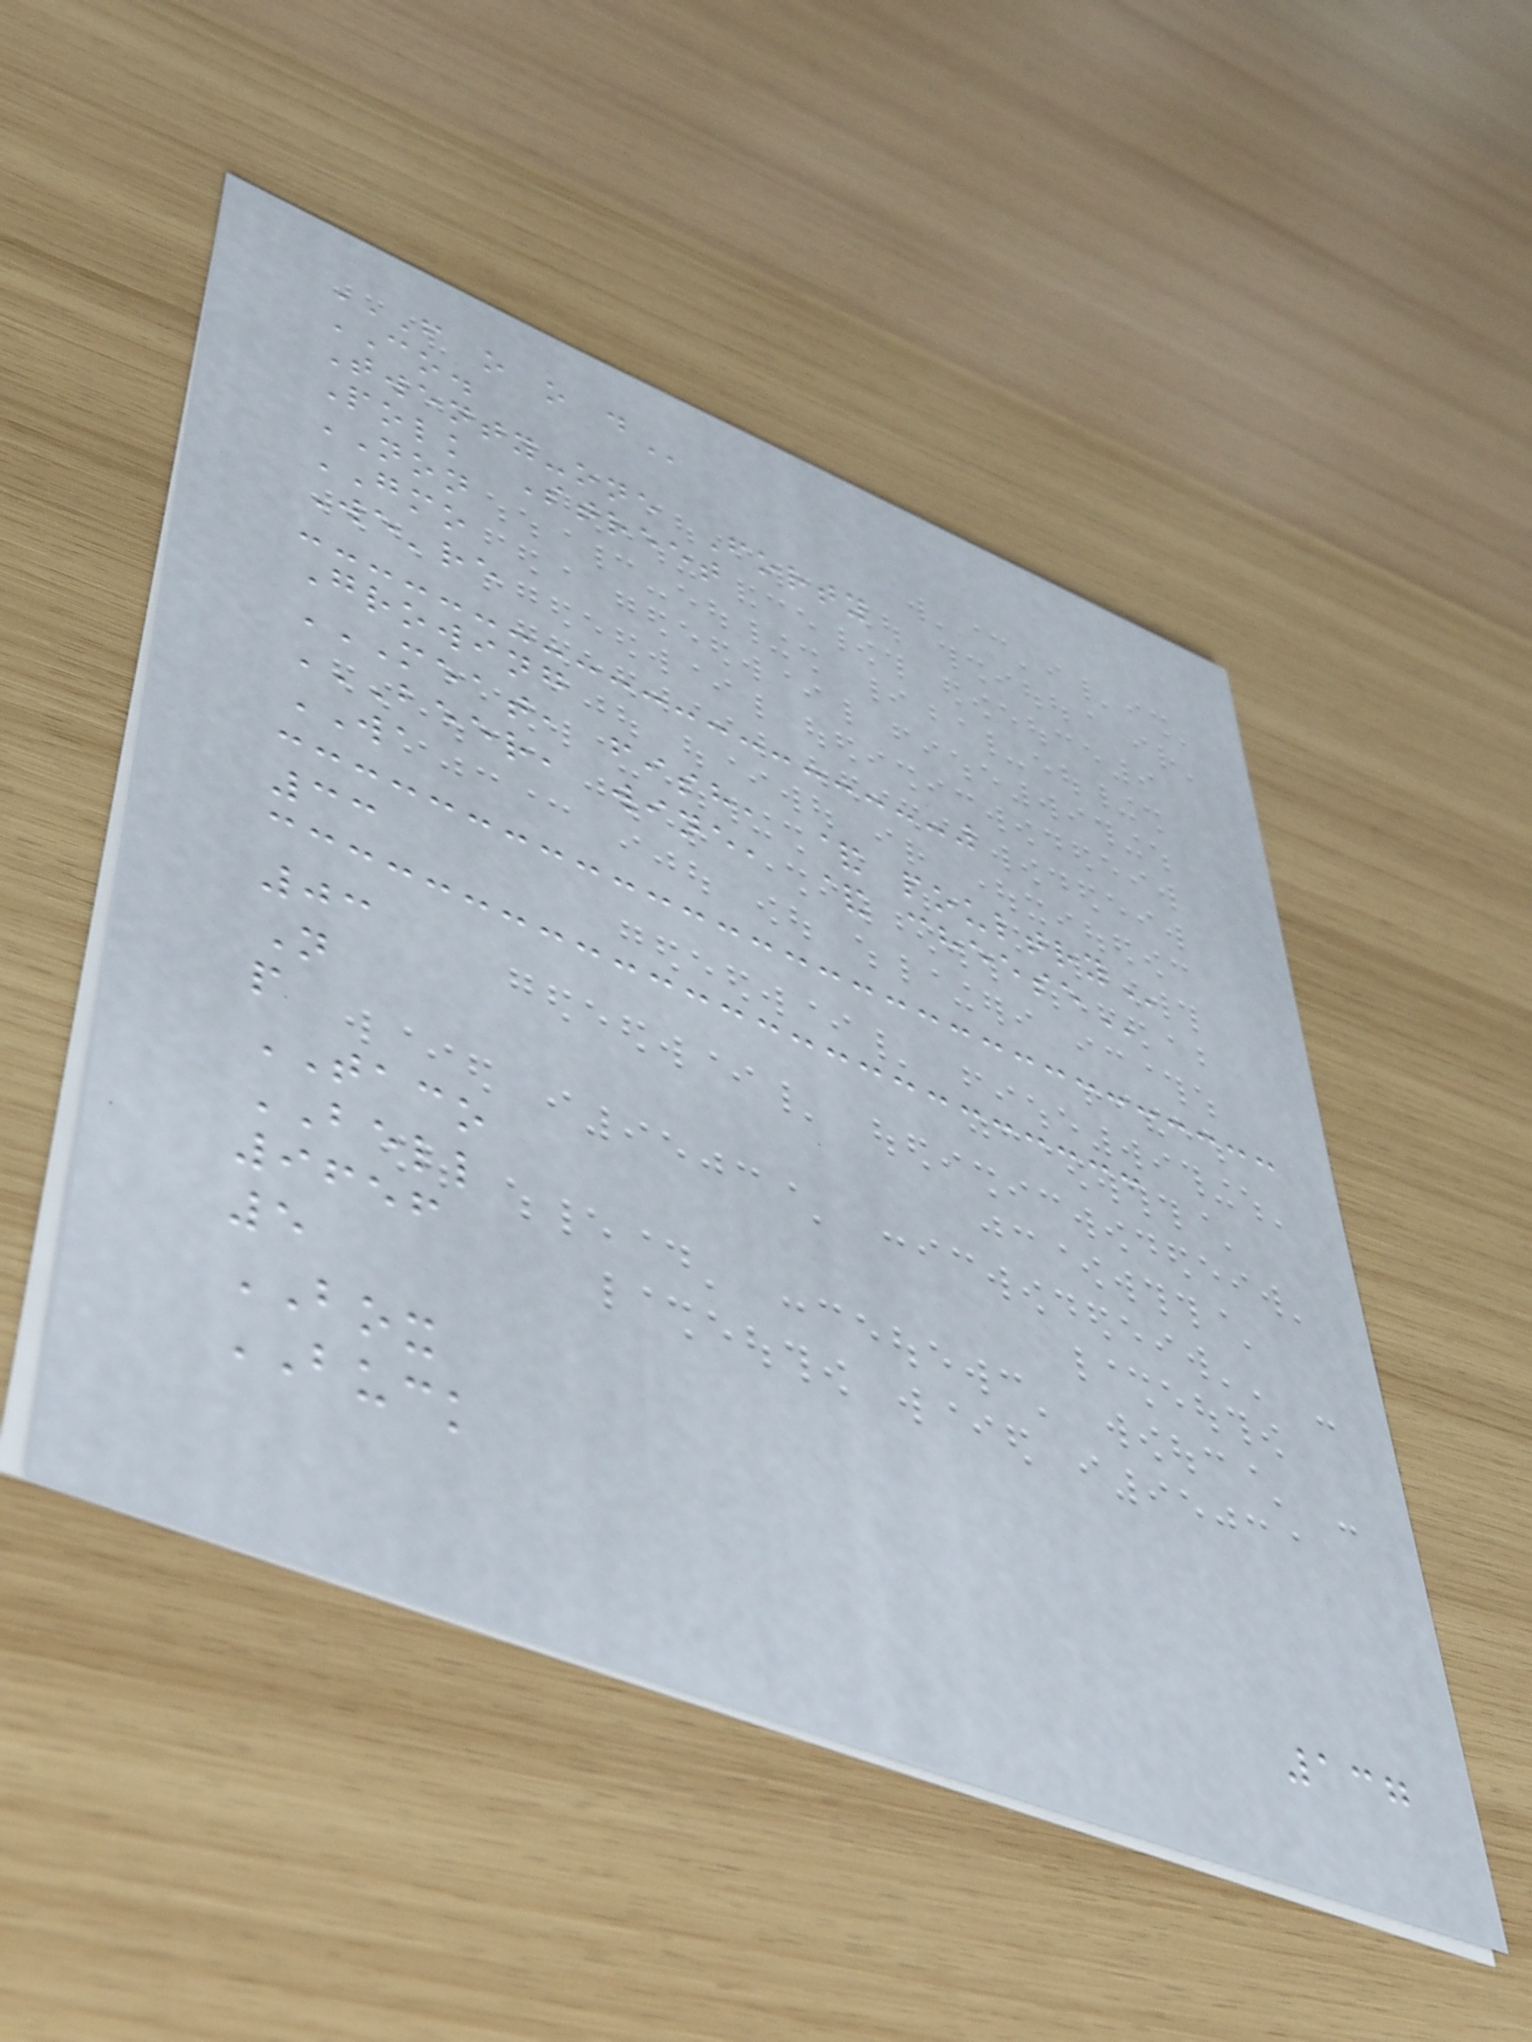F O O D
CO.
Twenty-one Forty
Polk Street
NON
GMO
We're
Growing
MEAT, FISH, & POULTRY
BEER, WINE, & CHEESE
WA
33
03
N
p
TACO
BELL
9656
5
BOX
BUCK
137
